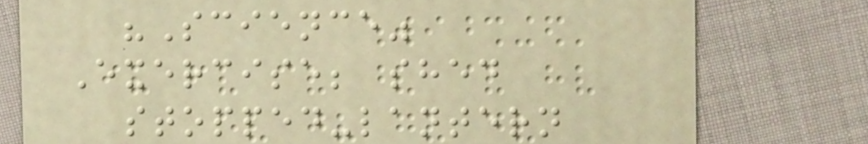"Science"
Exercise; shed
stopped-lantern
